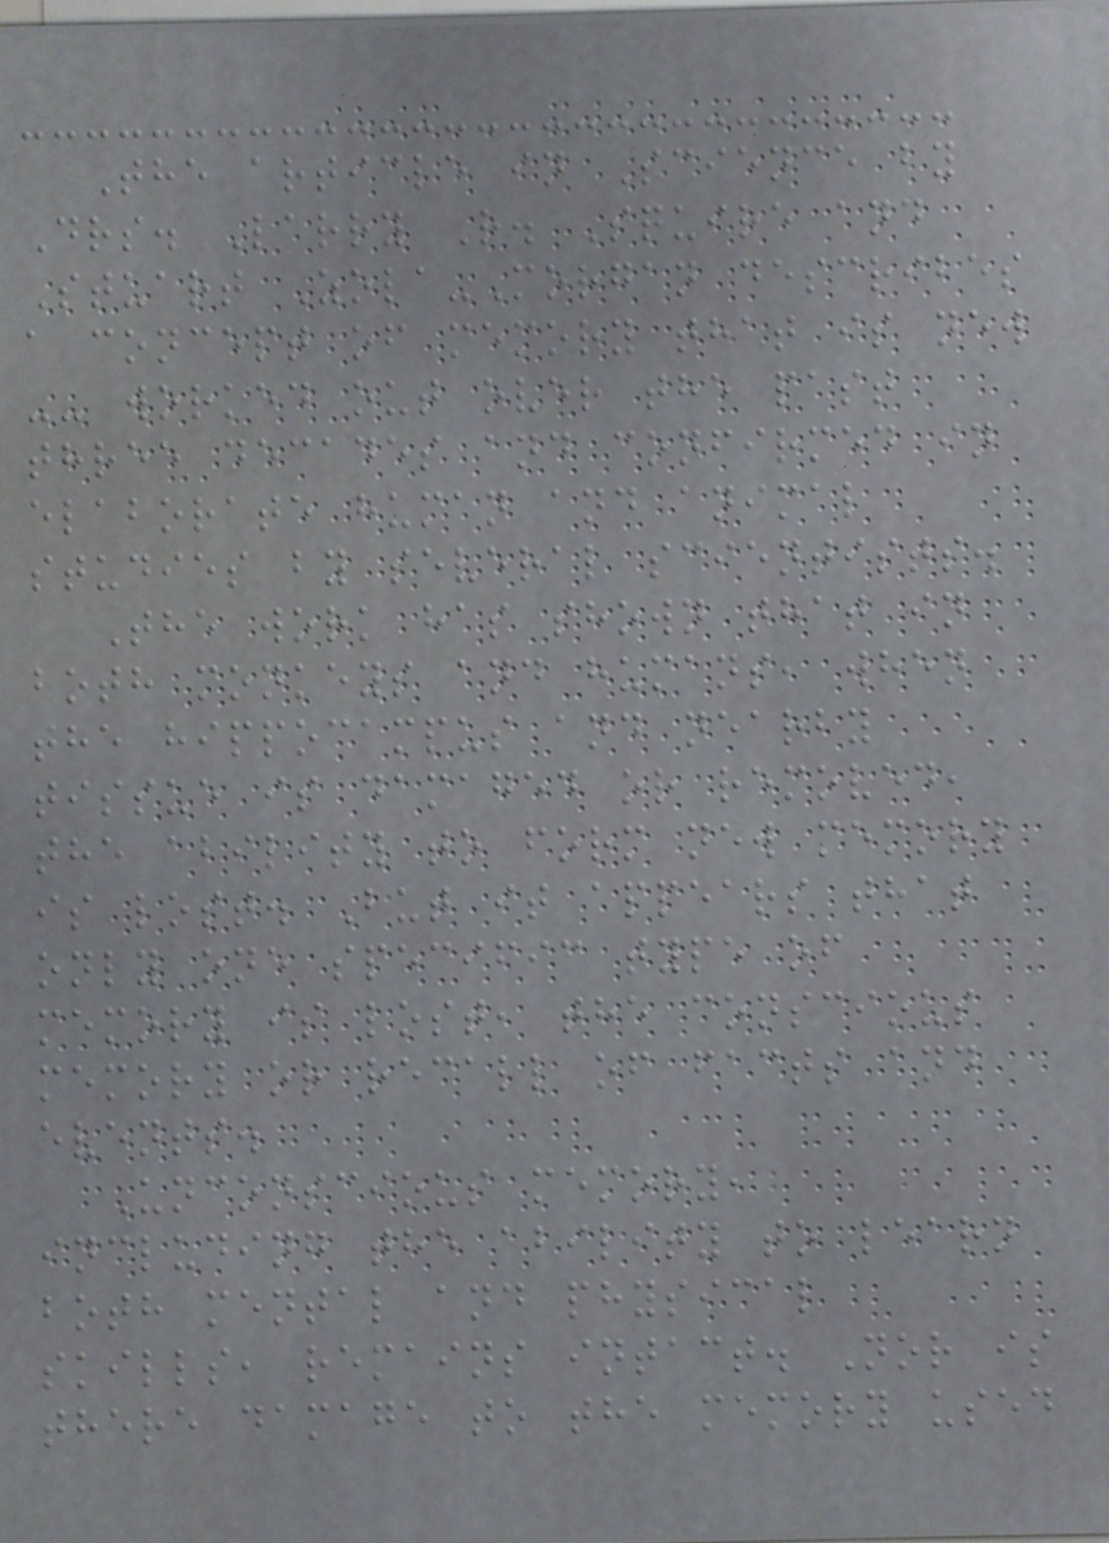The article in Science by
Drs. Larry R. Squire and
Stuart Zola-Morgan describes
a concept of memory that is new
-- worked out over the past
three decades and confirmed in
elaborate human and animal
studies by several scientists.
The work has shown that in
both monkeys and humans, when
the hippocampus and nearby
tissue is damaged or removed,
the ability to form new memory
is lost. But it appears that
only one specific type of
memory is lost, the conscious
memory or recall of facts and
events.
Unconscious memory,
including the ability to learn
both mental and physical
skills, remains intact. Nor is
there damage to the memory used
